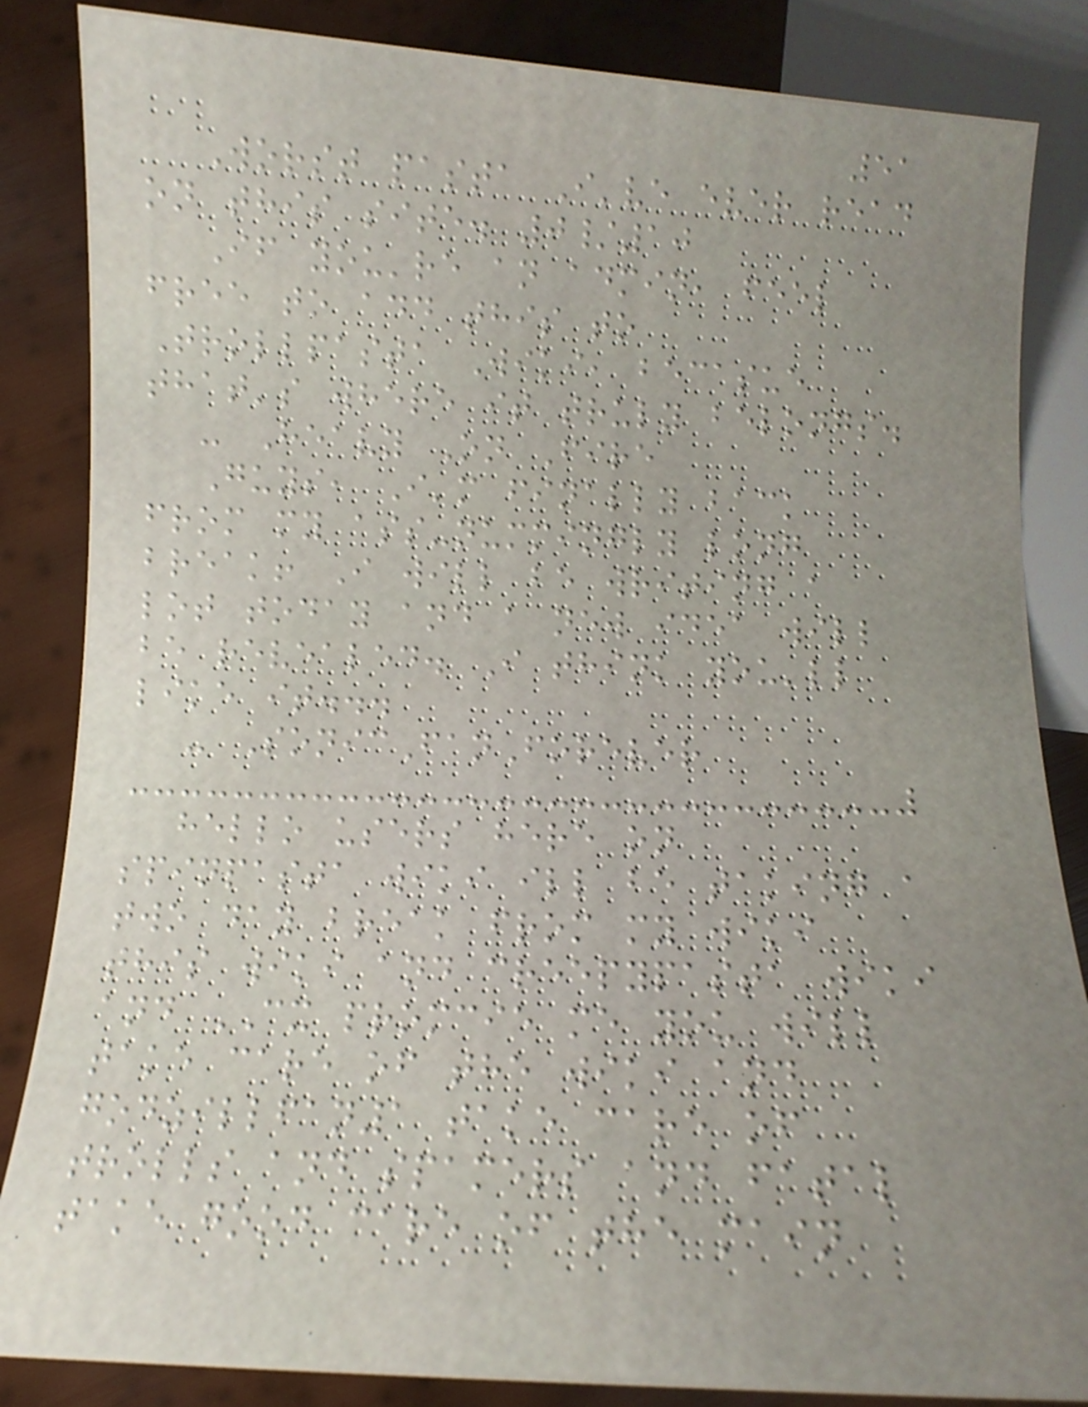51
Worst pasta I've ever read
on this site. 0/10
If you're an admin, feel
free to add this to
Trollpasta Wiki, becasue
that's where it truly belongs.
- Heavy On Fire
Guys, I'm finally back
from my ass-nummingly long
break! I will be writing a
lot today and a new idea will
be revealed. I think you'll
like it...
- SonicFanForever
hello users here on
spinpasta wiki ill be taking a
two day break from my wiki
this wiki and creepypasta wiki
and CX promcie me you will
take care of the wiki and
godzillfan1 take care of
trolls and spamers and fatal
take good care of the main
